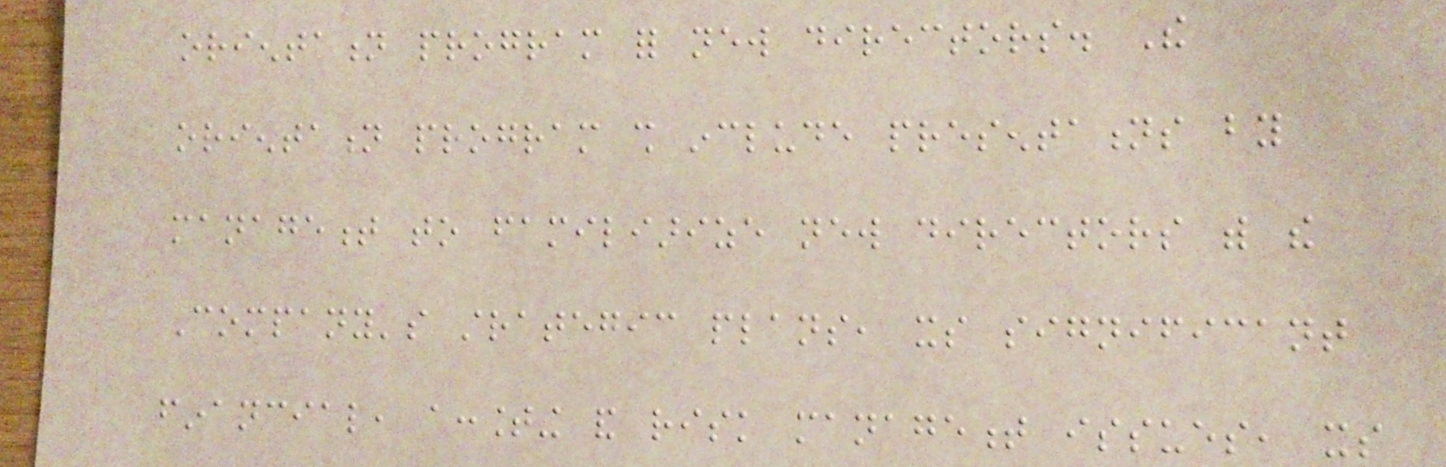orientation program for new directors. The
orientation program shall include presentations by
management to familiarize new directors with the
Company's strategic plans, its significant
financial, accounting and risk management issues, its
